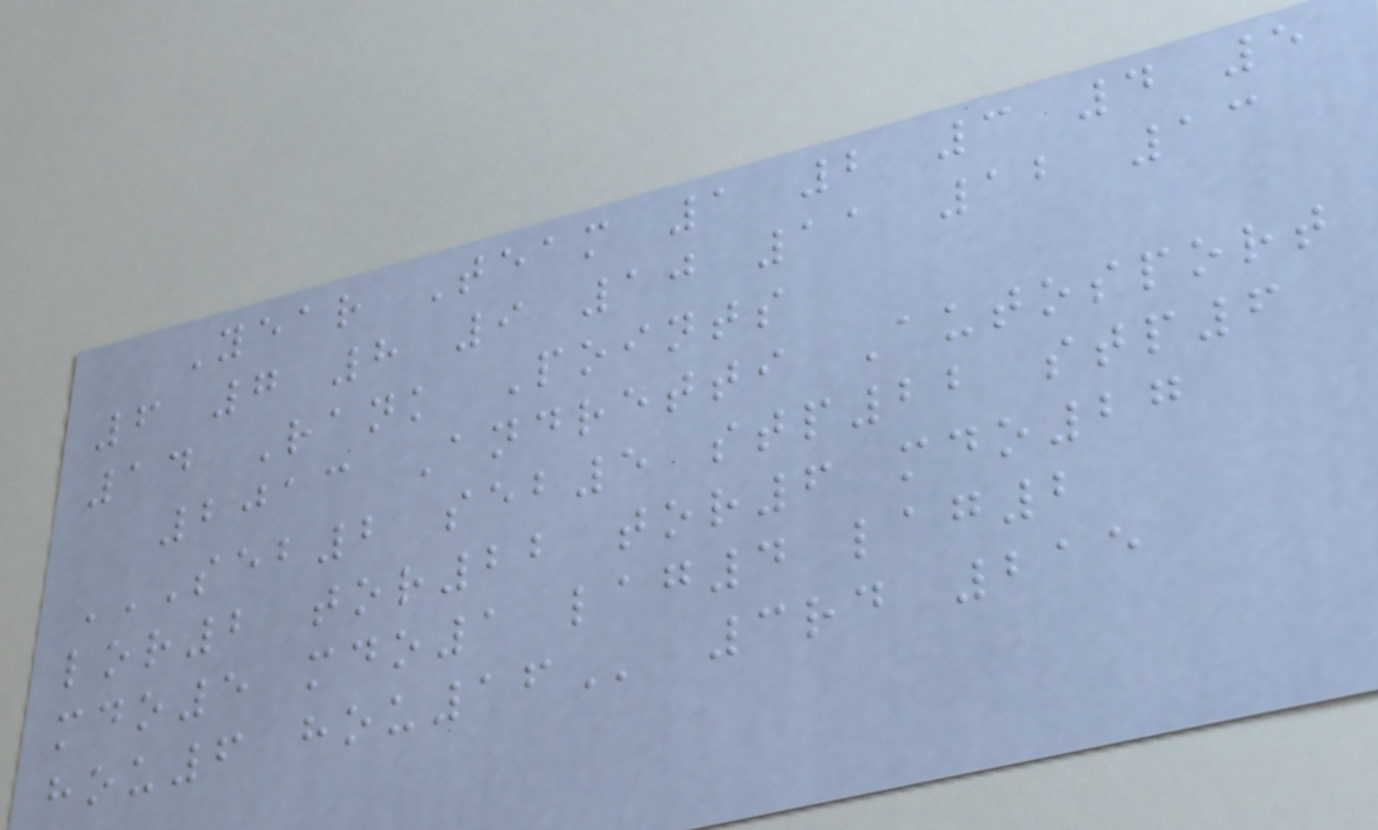Year Team 1 2 3 4 5
6 7 8 9 10 11 12 13
14 Rank Points
2013 Andretti Autosport
SEB2 SEB5 STP22 STP6
LOR2 TOR22 TOR6 MDO27
MDO5 MDO1 LAG4 LAG2
HOU6 HOU16 3rd 215
